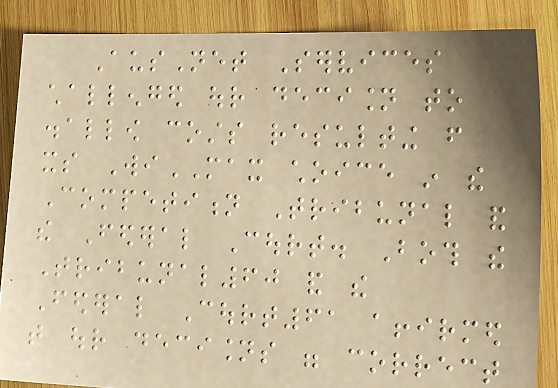AusNet Services
challenged our decision to
disallow costs resulting from
its WiMAX choice in the
Competition Tribunal and
the Federal Court. Both the
Tribunal60 and the
Federal Court61 affirmed
that our decisions were correct
